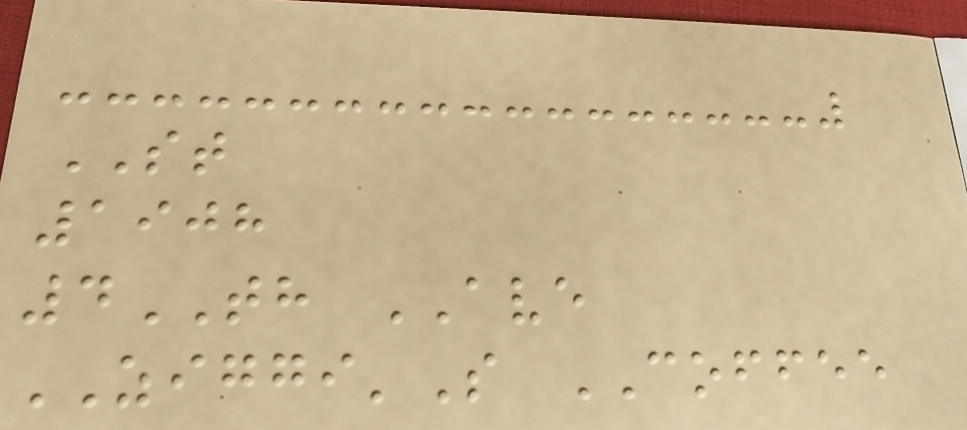ST
1908
4TH AVE
ZIGGI'S COFFEE
